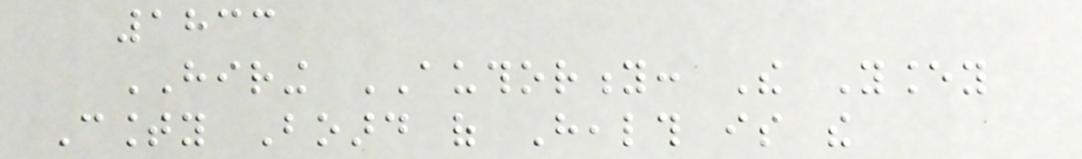1833
HIRING AUTHORITY: The Yancey
County Board of Health is the
